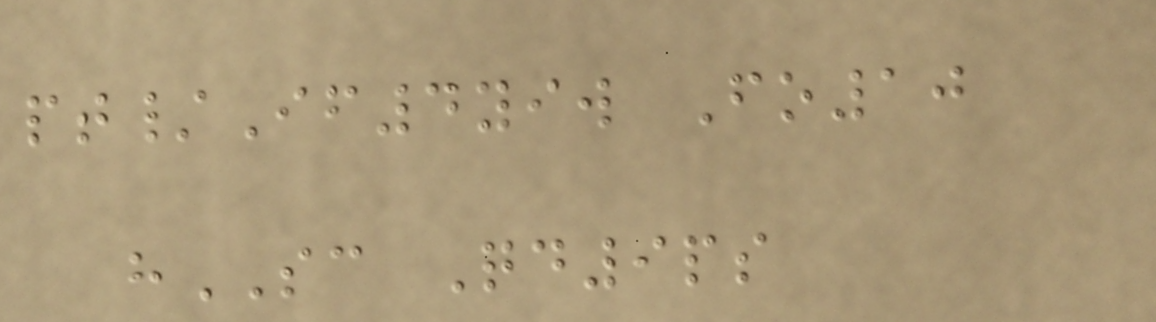pt/If4yiw Fo10
hSC Qd9ps
